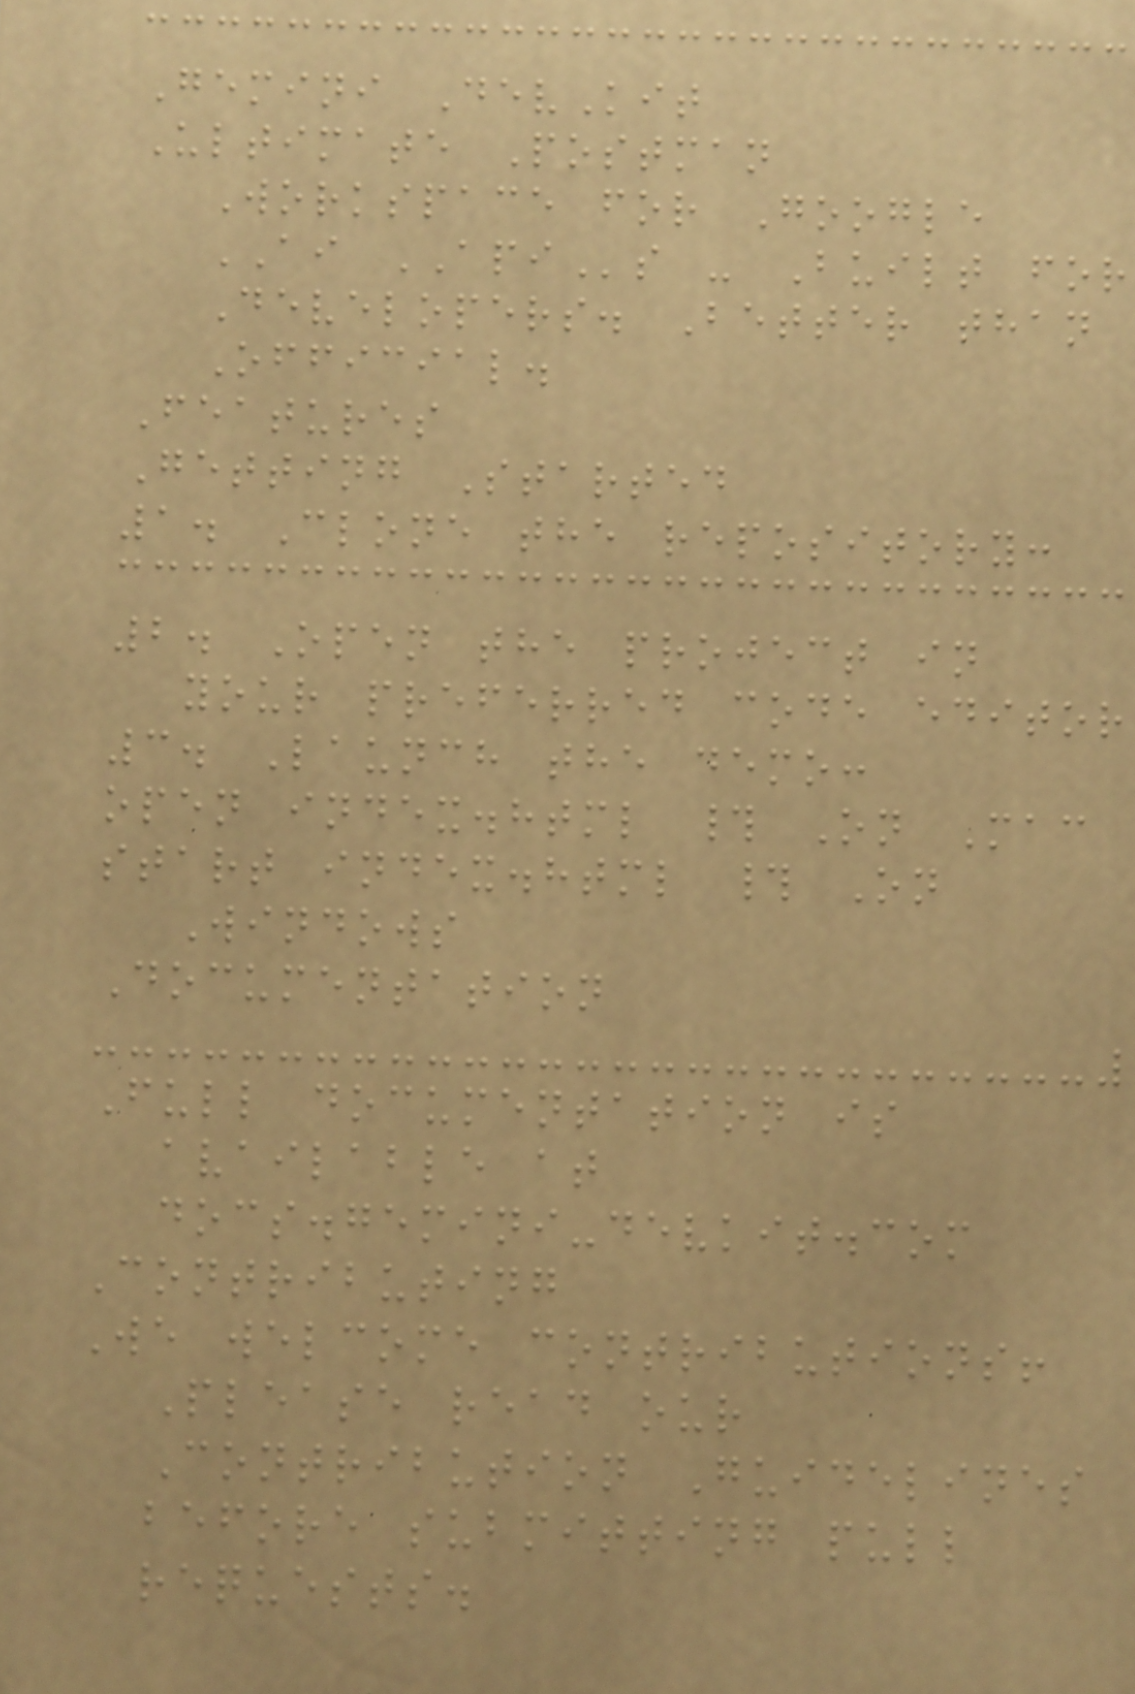Gemini DevKit
Ultimate Postman
Workspace for Google
AI APIs - Built for
Developers. Better than
Official.
Features
Getting Started
1. Clone the repository:
2. Open the project in
your preferred code editor
3. Launch the demo:
open index.html # On Mac
start index.html # On
Windows
Documentation
Full documentation is
available at
docs.gemini-devkit.com
Contributing
We welcome contributions!
Please read our
Contribution Guidelines
before submitting pull
requests.
